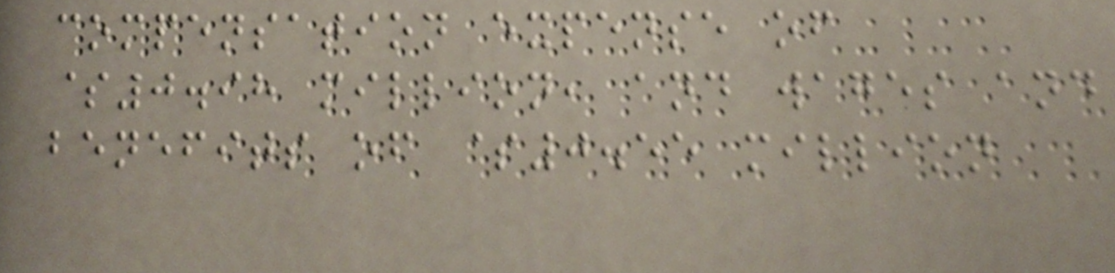compensation expense of
$0.98 million, and wages and
benefits of $0.55 million
